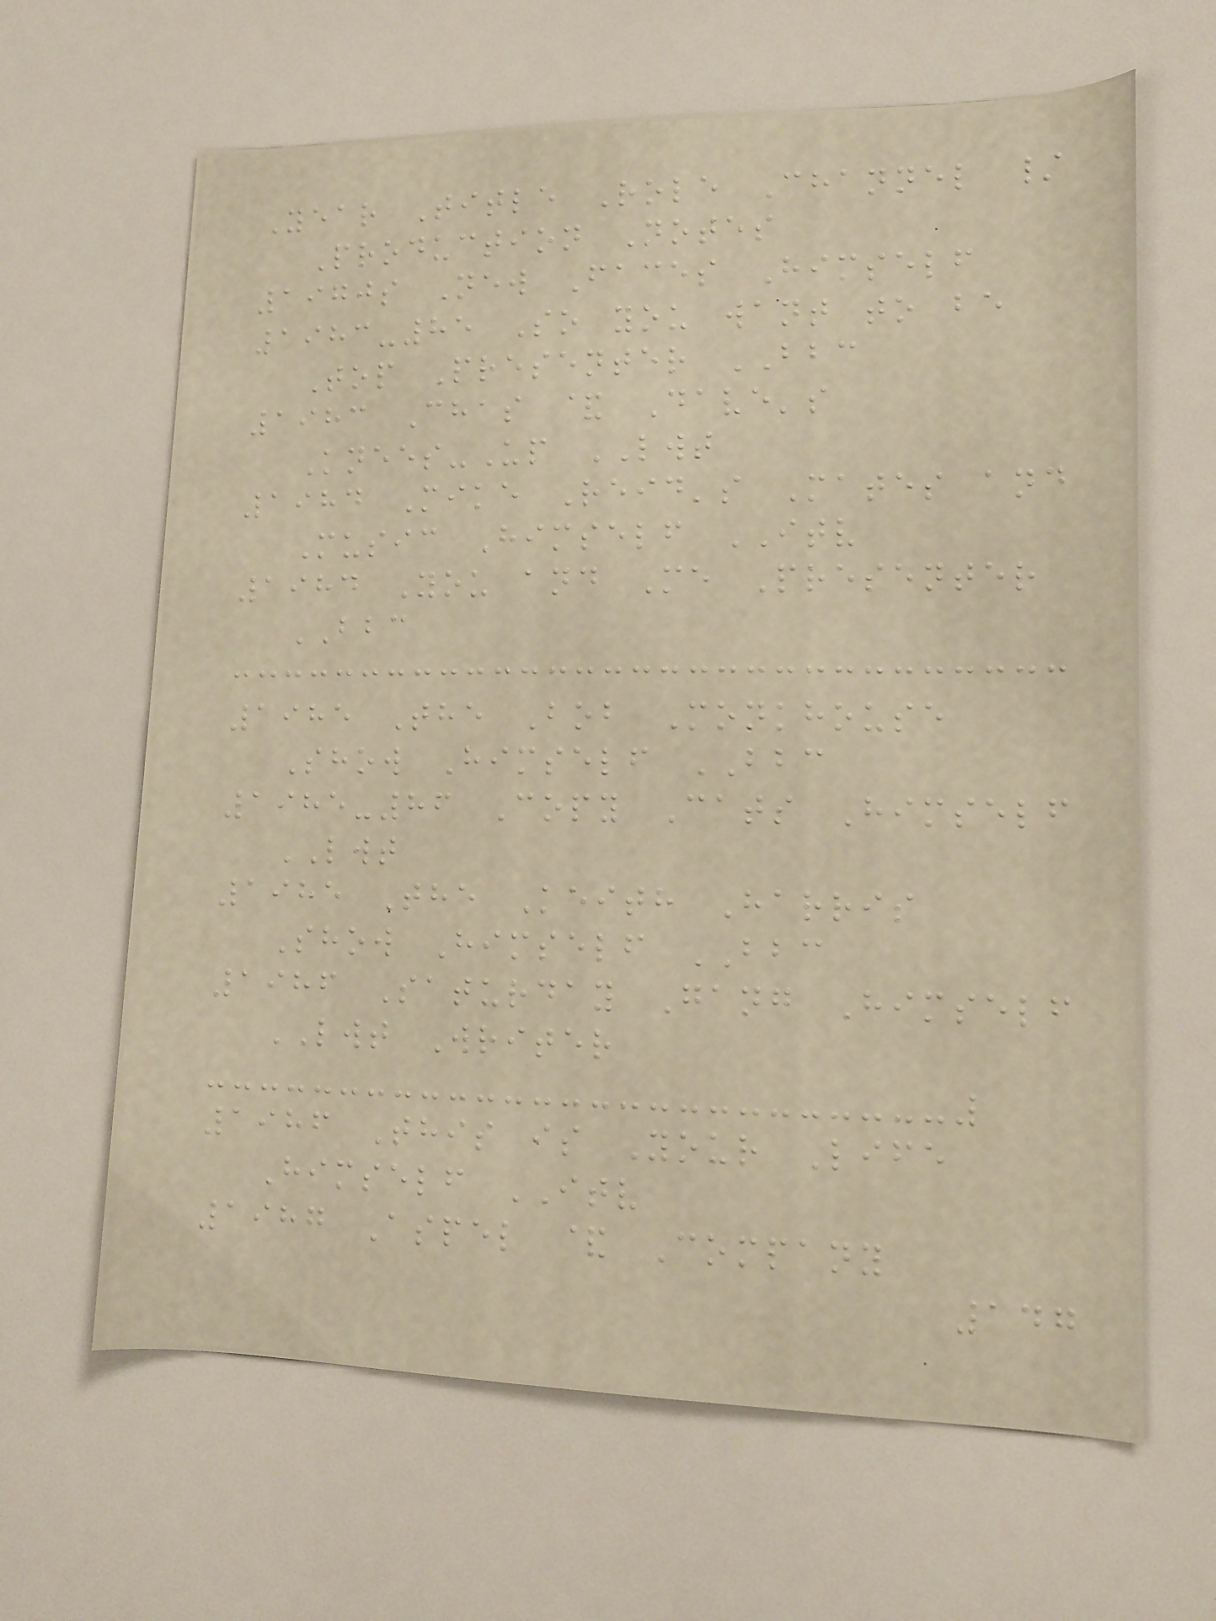Year Title Role Channel /
Production Notes
1970s New Faces Himself
1983-85 So you want to be
Top Presenter BBC
1983 Chas & Dave's
Knees-Up LWT
1984 Mike Reid's Mates and
Music Himself ITV
1984 You and Me Presenter
BBC
1985 The Bob Monkhouse
Show Himself BBC
1985-86 Copy Cats Himself
LWT
1985 The Keith Harris
Show Himself BBC
1986 Saturday Gang Himself
LWT Writer
1986 This is Your Life
Himself ITV
1987 Aspel & Company
147
